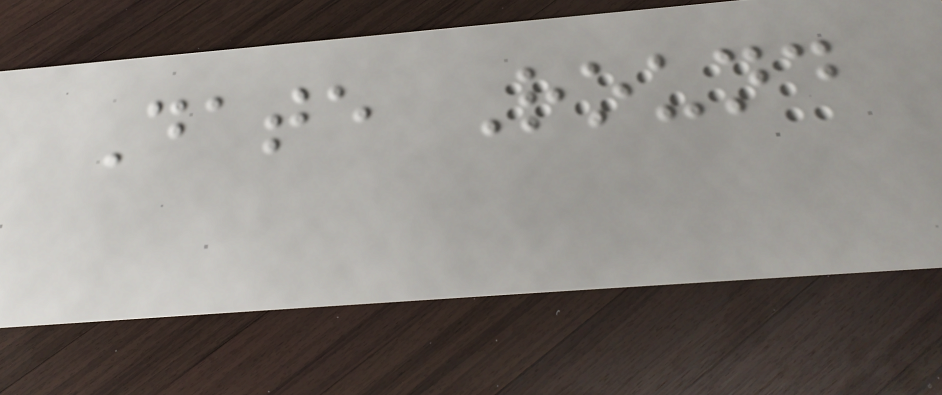Date Round
